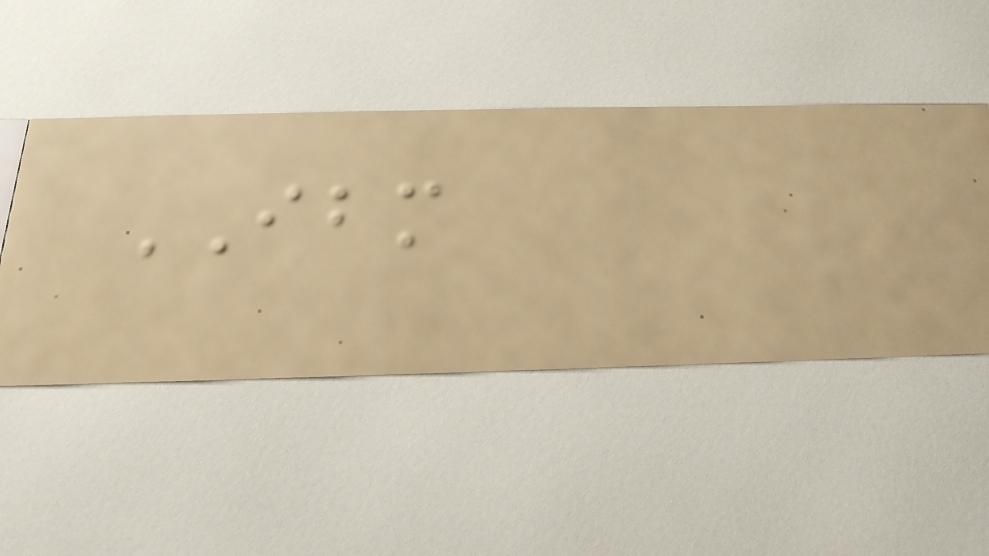IBM
